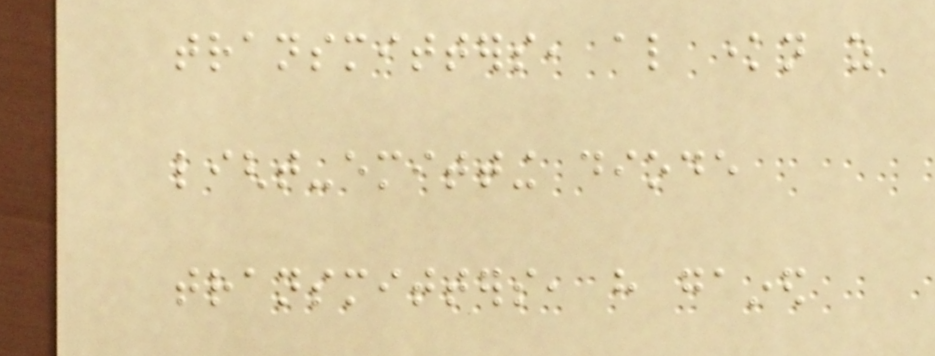transmitters, also known as
light-emitting diode
transmitters, have gained
